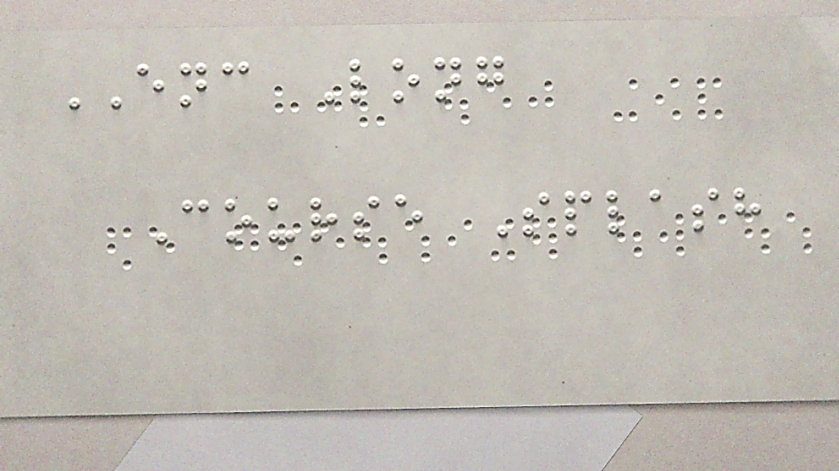ENC Long
Course Splash
